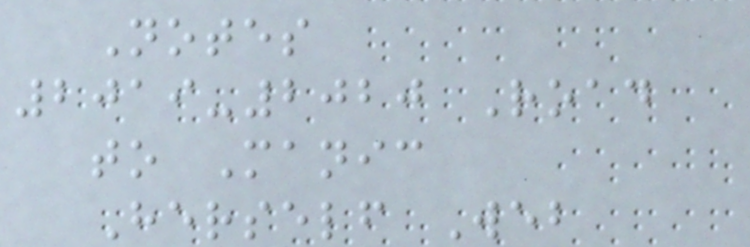Notes
2019-2020 Road
to Manic
Herself Web
